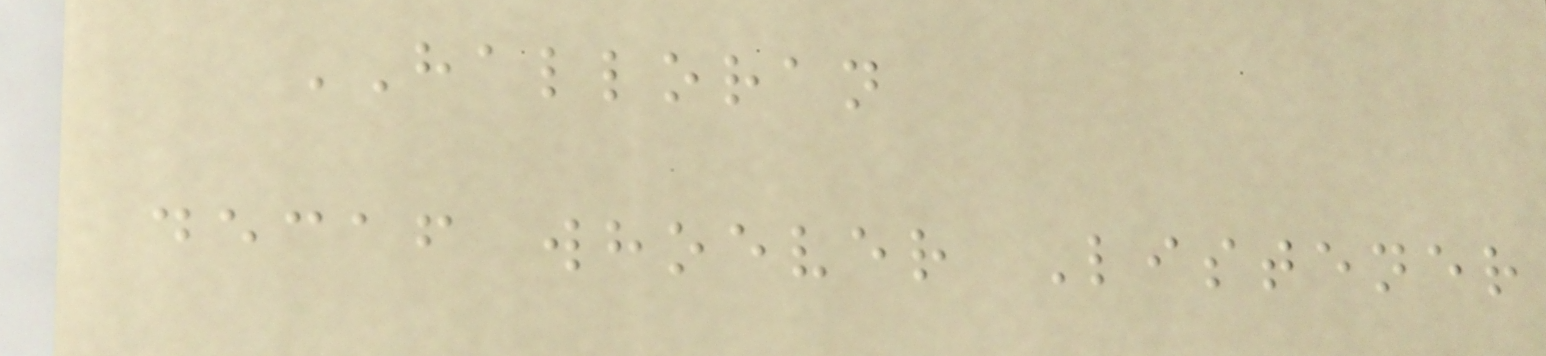HALLORAN
decaf whoever Listener
